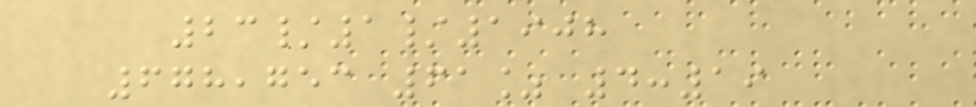23/1/1908
678,753 61% 4:19
